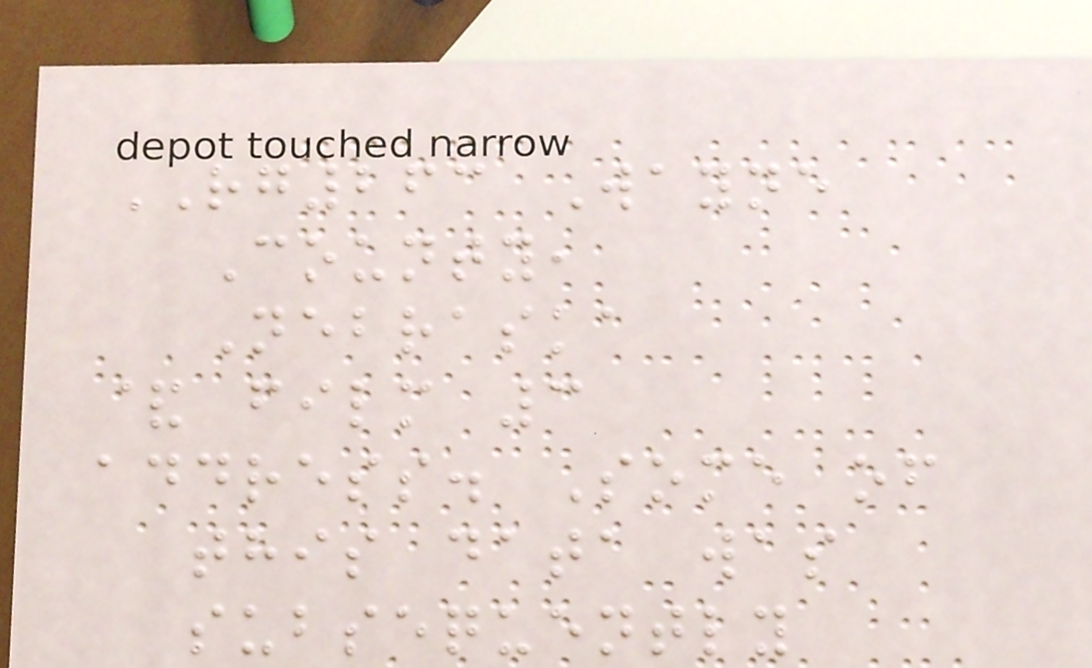RG263 Wayne
County,
Nebraska
& film 3
address. Some of
this data was
subsequently
